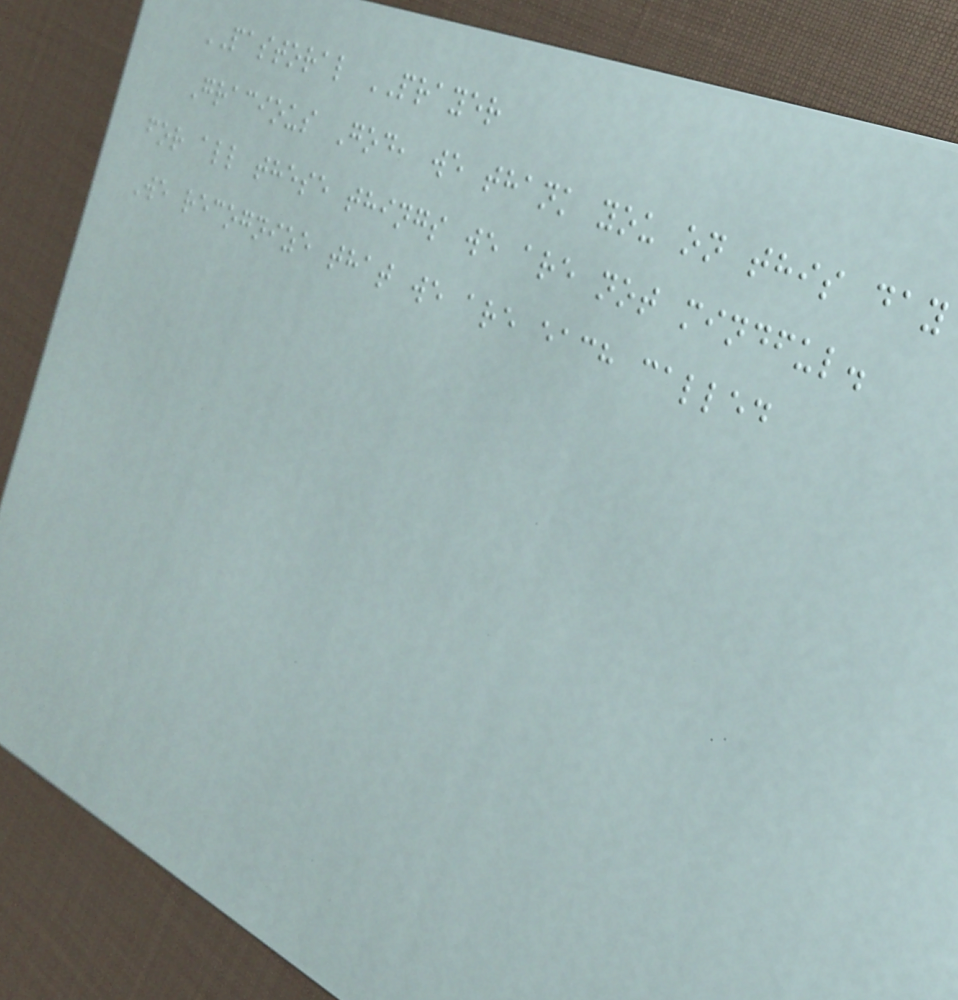PASTORAL PRAYER
Gracious God, we thank you on this day
for all these things we are not mindful.
We recognize that we are each called
